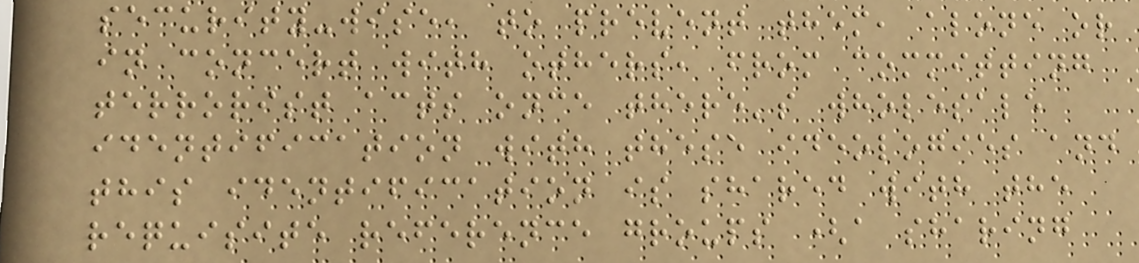security-wise, to prevent them, alone or
in concert with others, from committing
terrorist acts once there's wholesale
identification with these ideologies and
this identification is shared with the
requisite reference groups (a sharing
